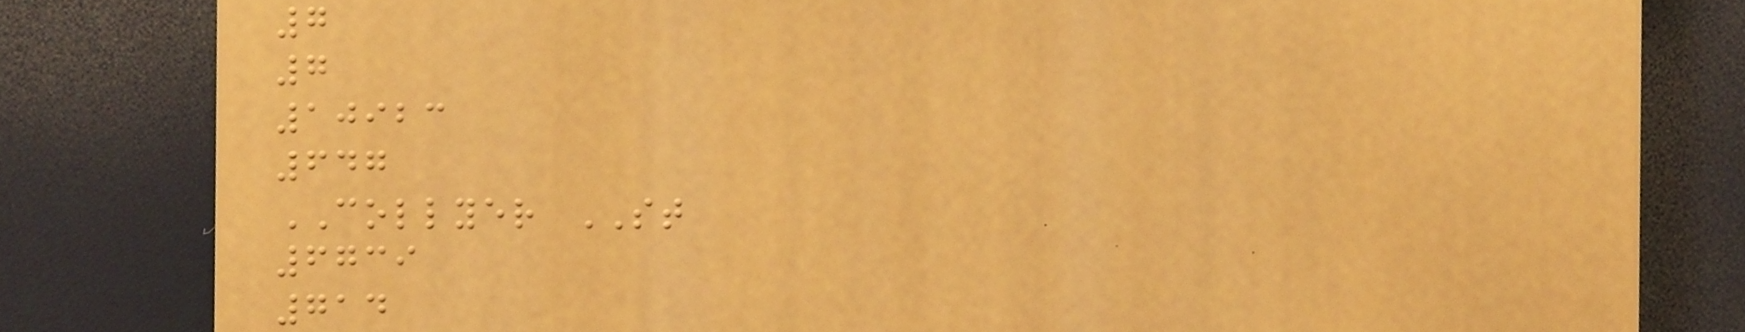7
7
10923
647
COLLYER ST
6739
714
